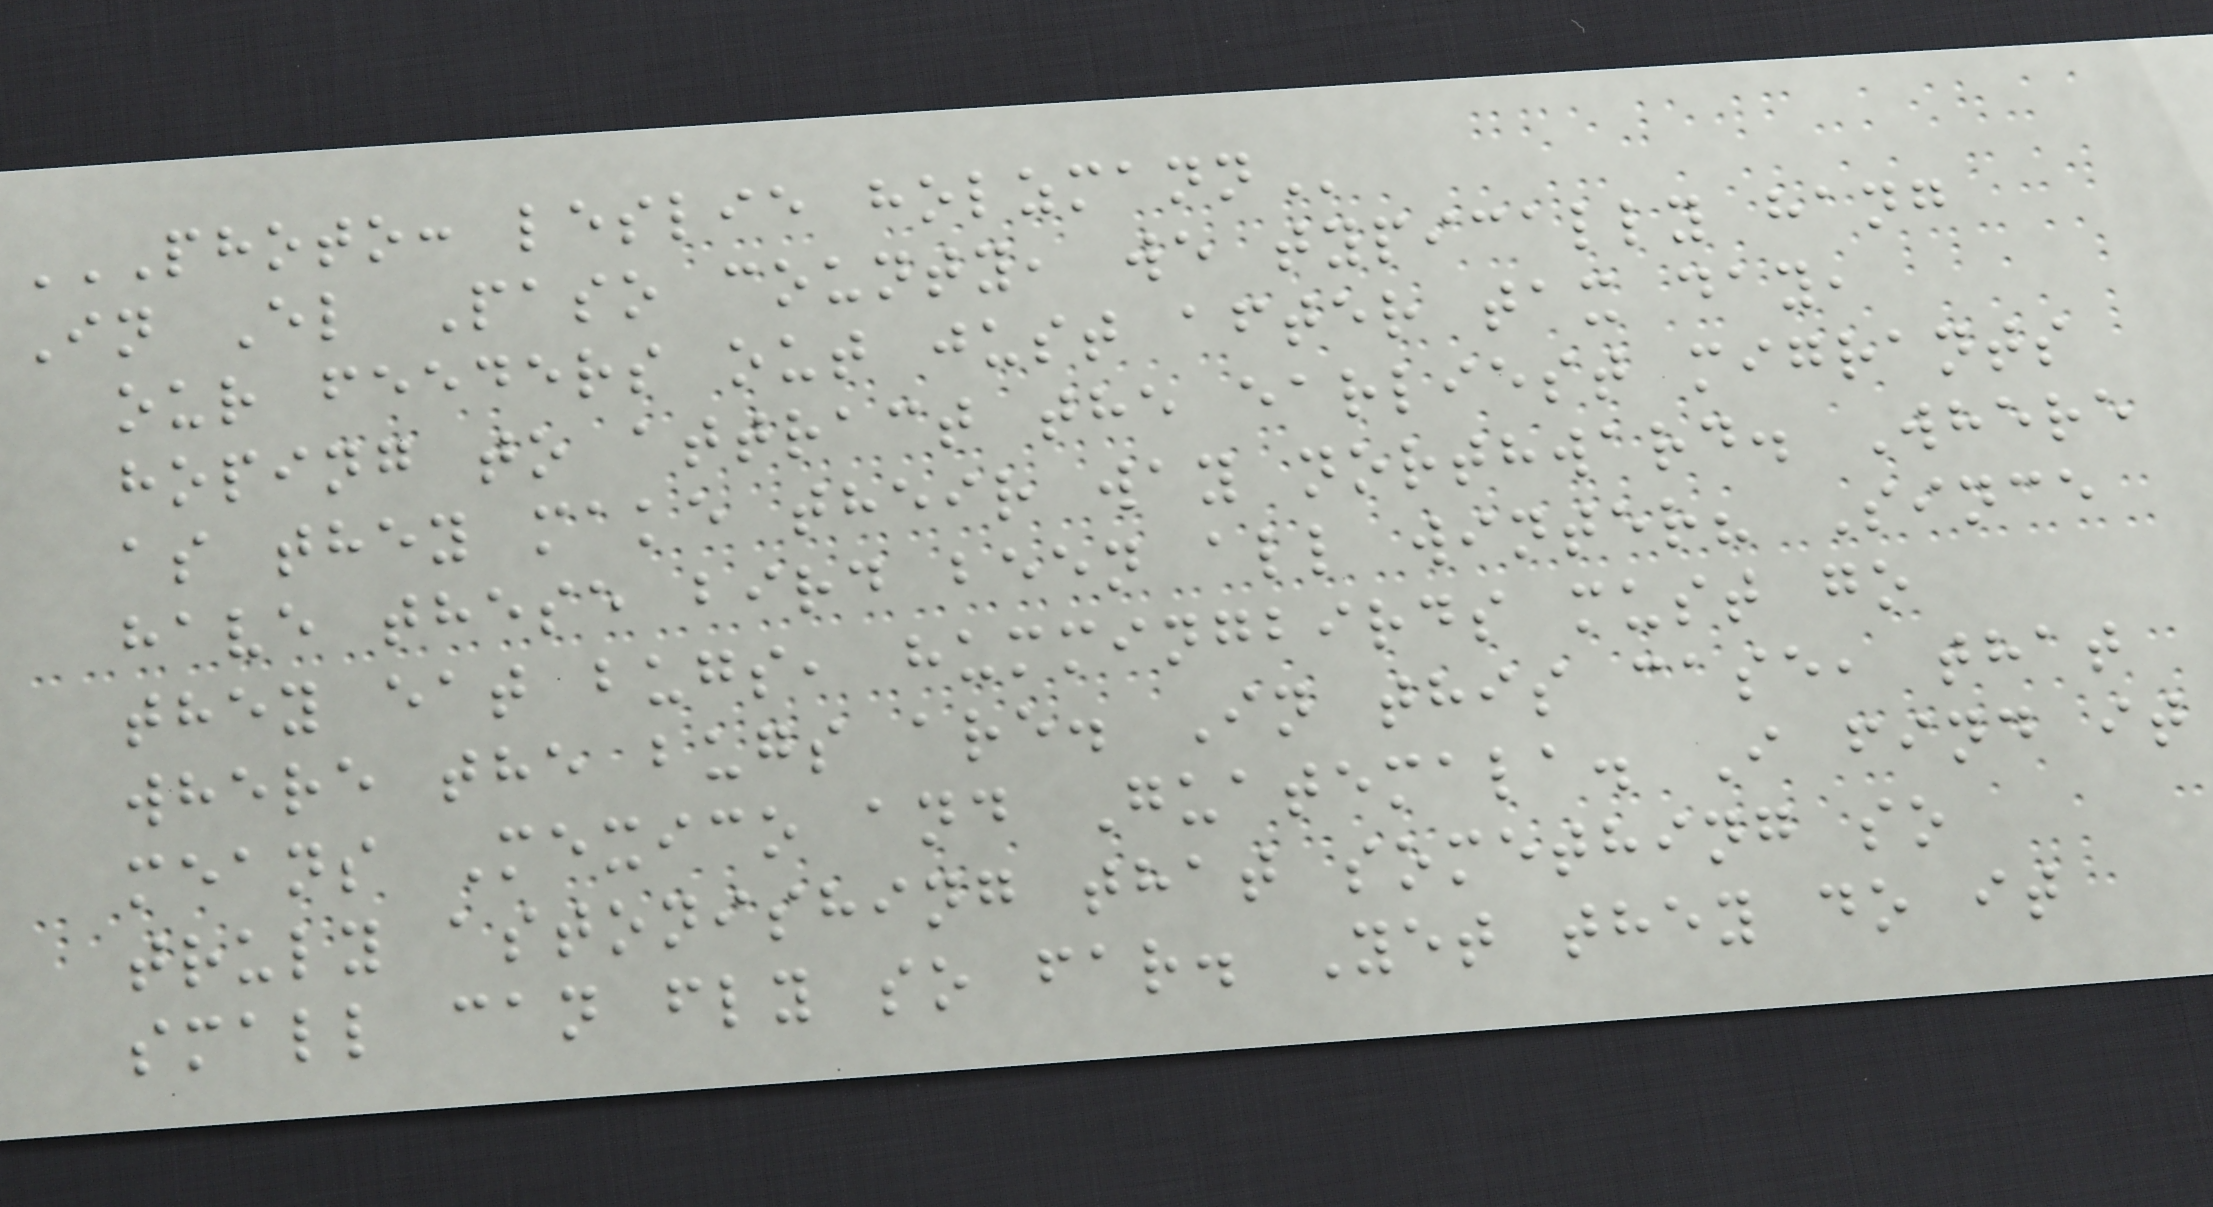PHOTO: LESLIE HOLZMANN
In El Paso county, we typically hang
our feeders out just after tax day,
hoping to attract the earliest migrants
as they make their way northward. Where
have these bird been all winter? Since
they eat bugs, hummingbirds must go
where the bugs are. In this case, that
means Mexico and Guatemala. I find it
truly astonishing that something so
small can fly so far. Yet they do it
